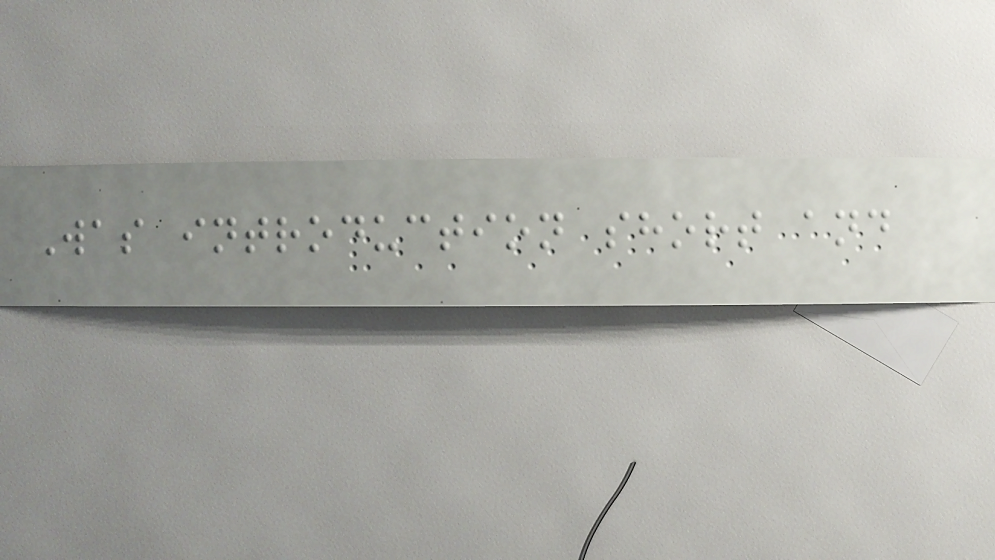Was introduction short and
